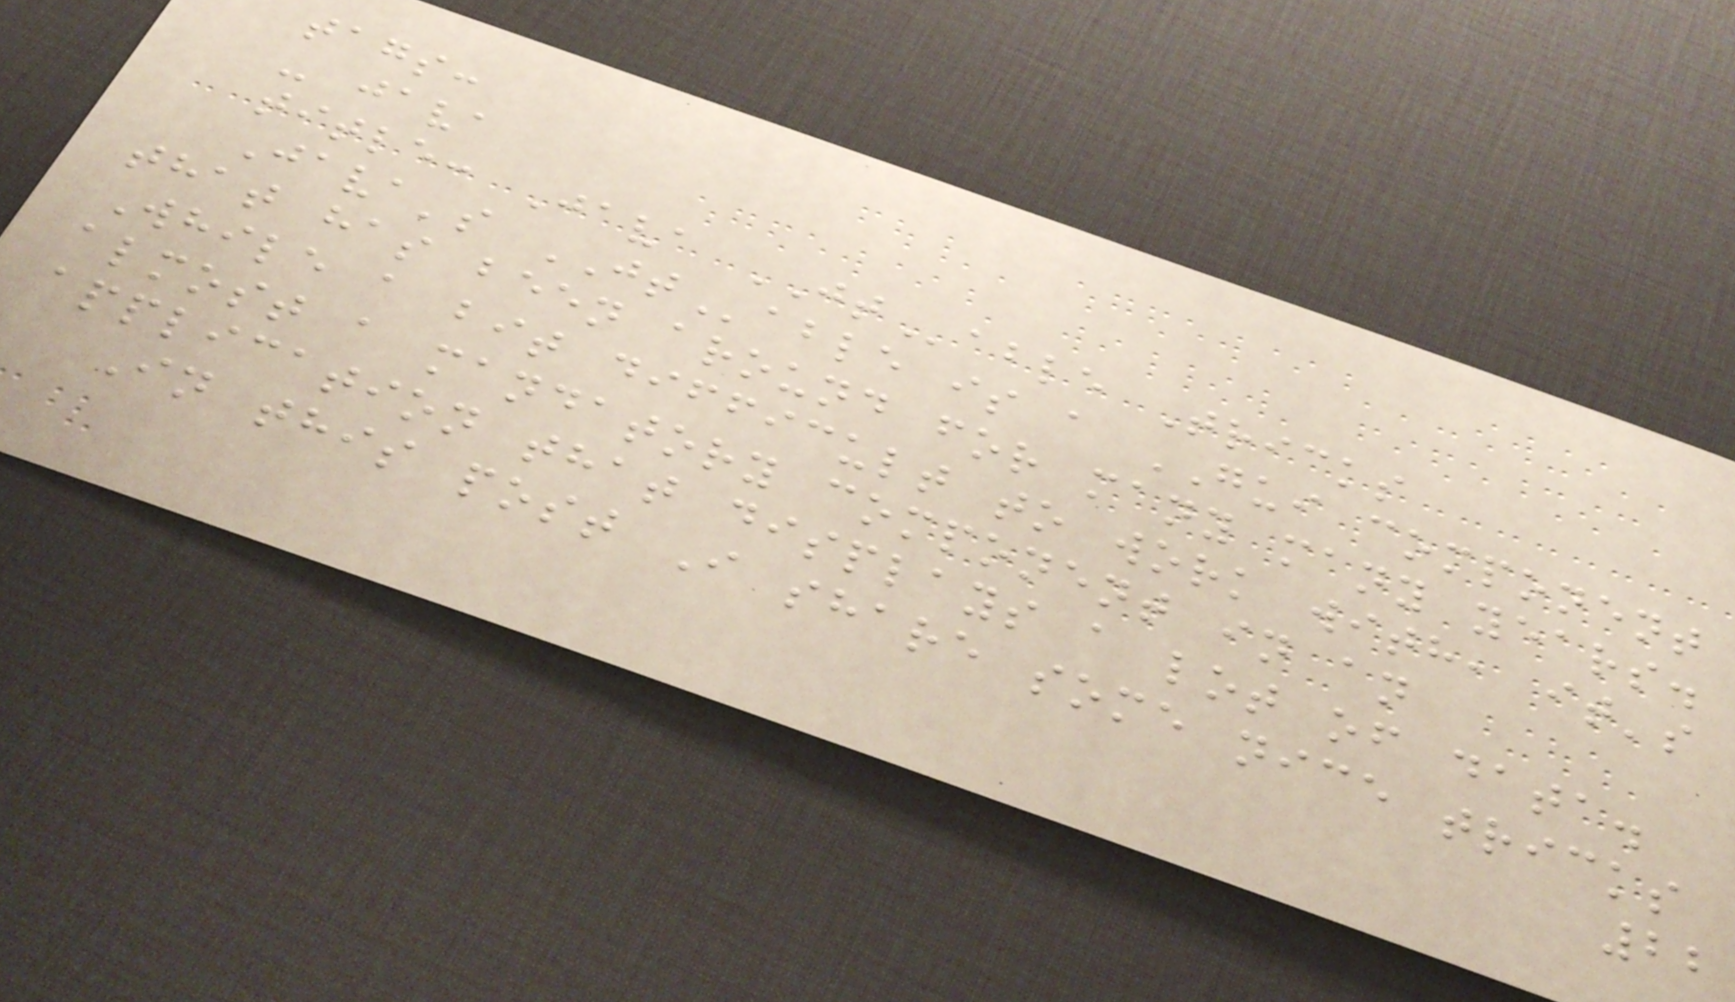tags:
- java
title: Java JTable Tricks
Java's JTable is a GUI component
that has been around for many many years.
While a bit difficult to work with, it's
almost a mandatory component in an
application that displays a lot of data.
In this post I share some nice tricks
22
